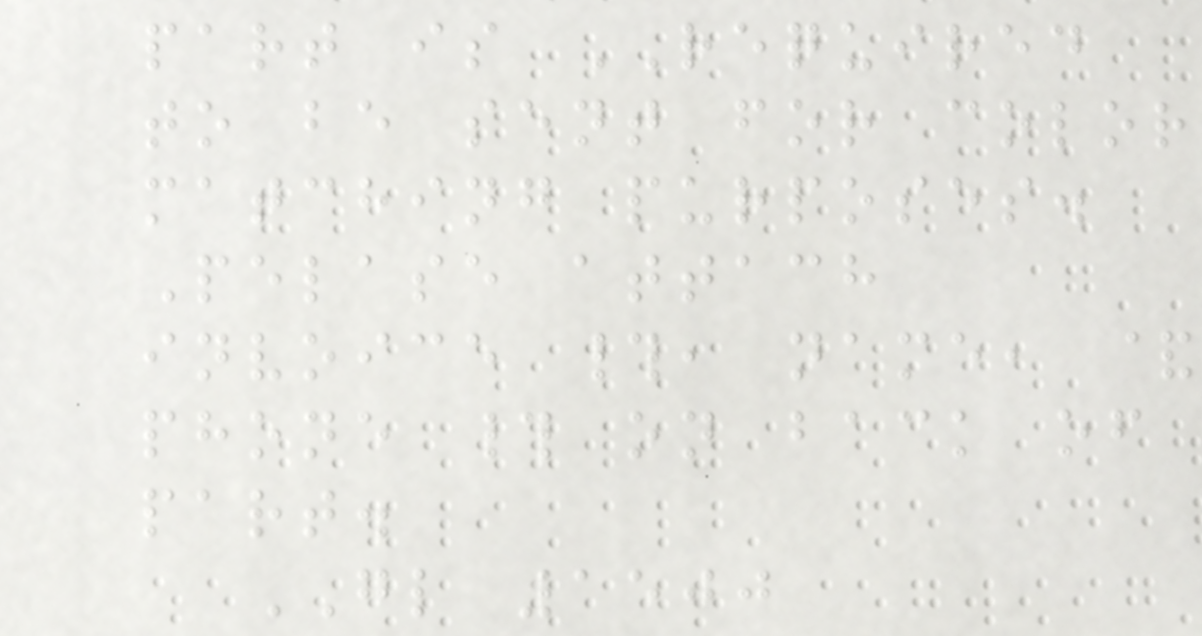part is REQUIRED
to be sent for color
matching purposes.
Pelase attach
invoice #, name, &
phone # on back of
part.
GL 1500
